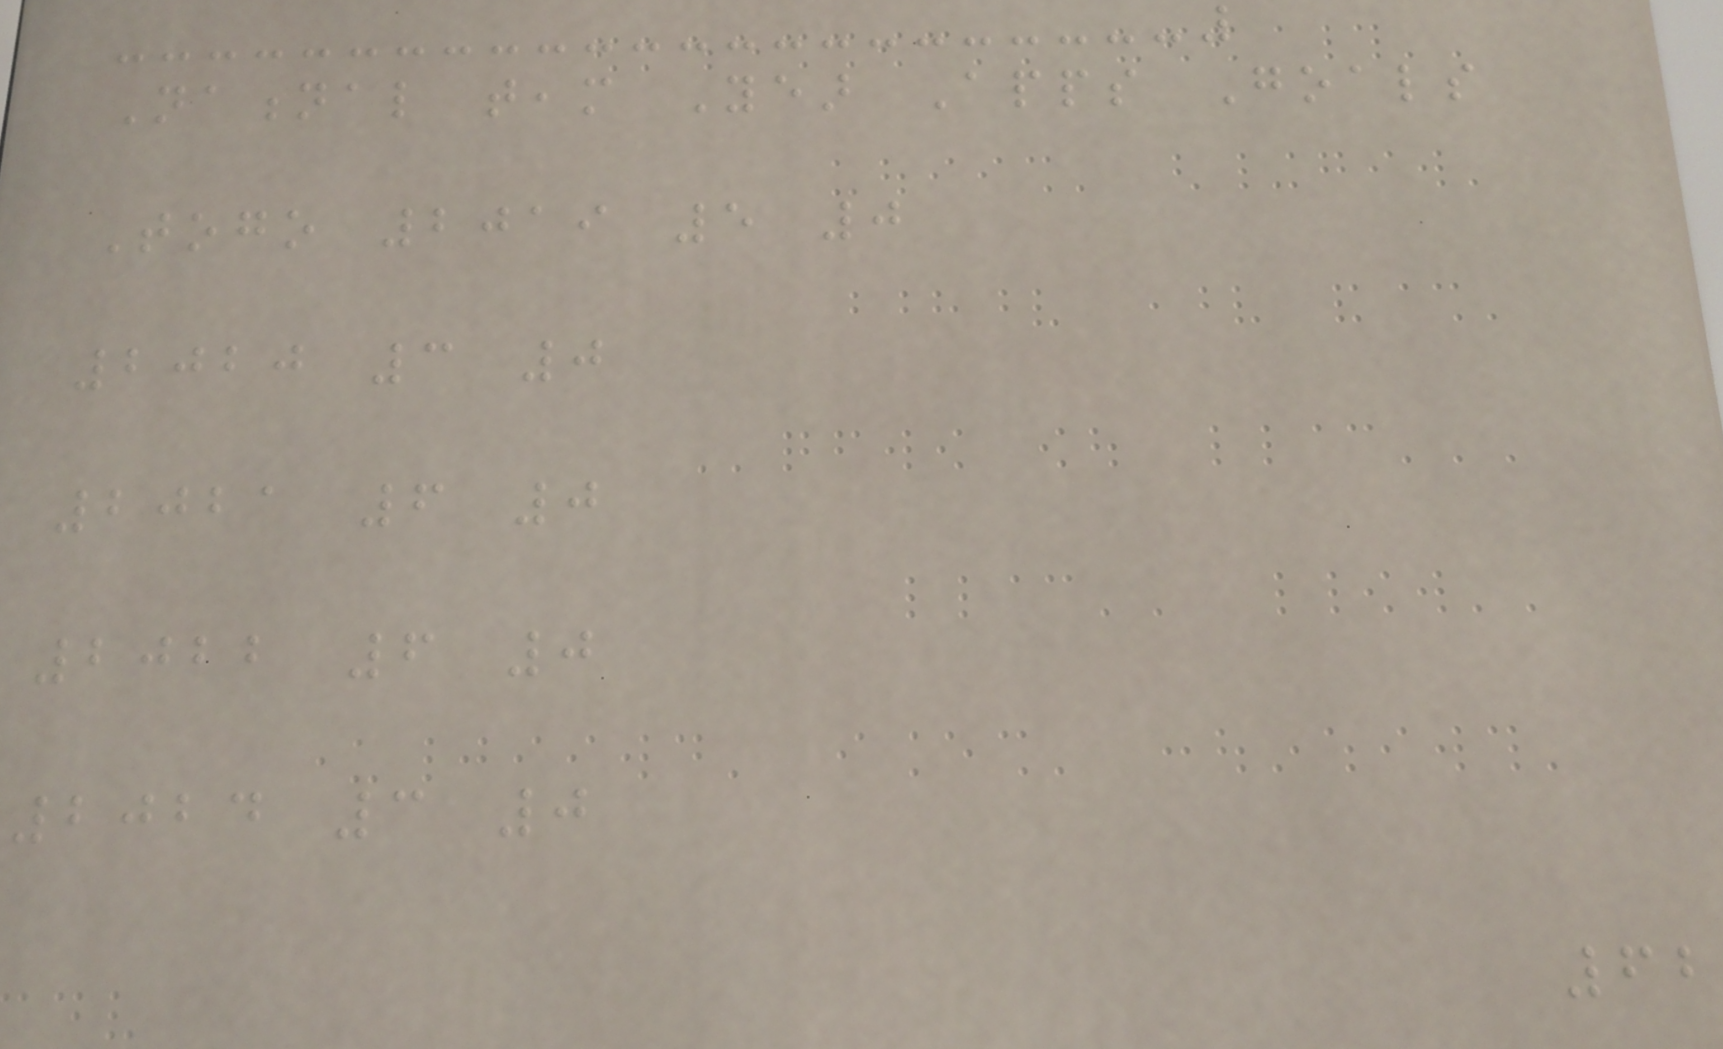National team Year Apps Goals
Togo 2019 5 0
2020 3 0
2021 6 0
2022 6 0
2024 3 0
62
